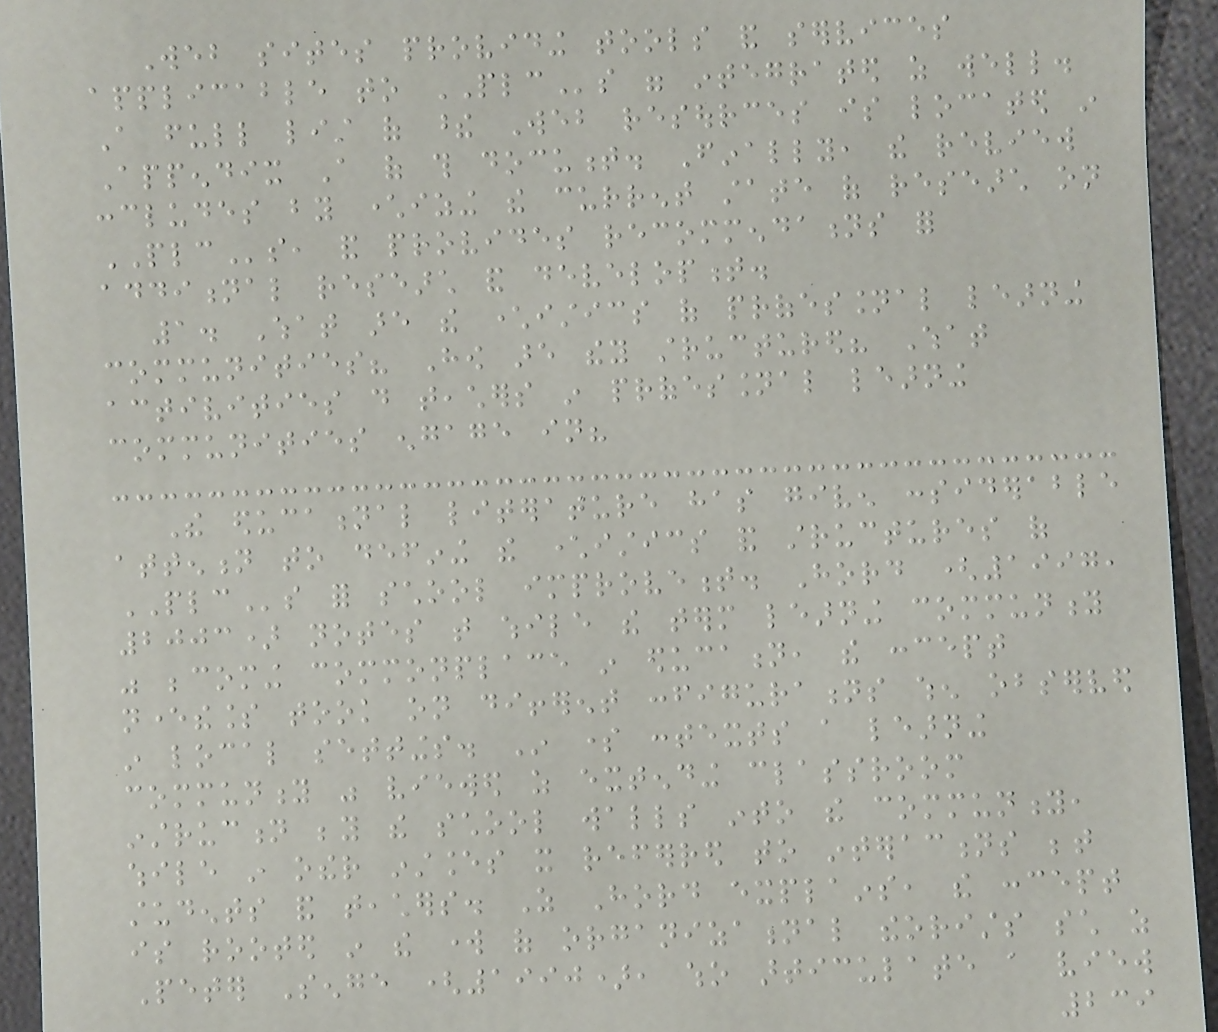Web sites providing tools and services
applicable to PLCs were integrated as well.
A full list of these Web resources is located in
Appendix A of this document. Finally, the review
concludes by characterizing the current state of research on
PLCs, and provides recommendations for
additional research and development.
1. What are the characteristics of professional learning
communities? How are they structured? What
activities do teachers in professional learning
communities engage in?
The educational literature has given considerable
attention to defining the characteristics and structures of
PLCs for school improvement. Hord (1997,
2003) notes that while the term learning community
was becoming commonplace in education, the concept
nevertheless took on different configurations when observed
in local settings. In some contexts a learning
community was viewed as extending classroom
instruction beyond the school walls into the community,
while in other instances it referred to interactions between
students and teachers. As Hord explains, the concept
is rooted in the work of organizational theorists such as
Peter Senge (1990), who articulate a view
239
